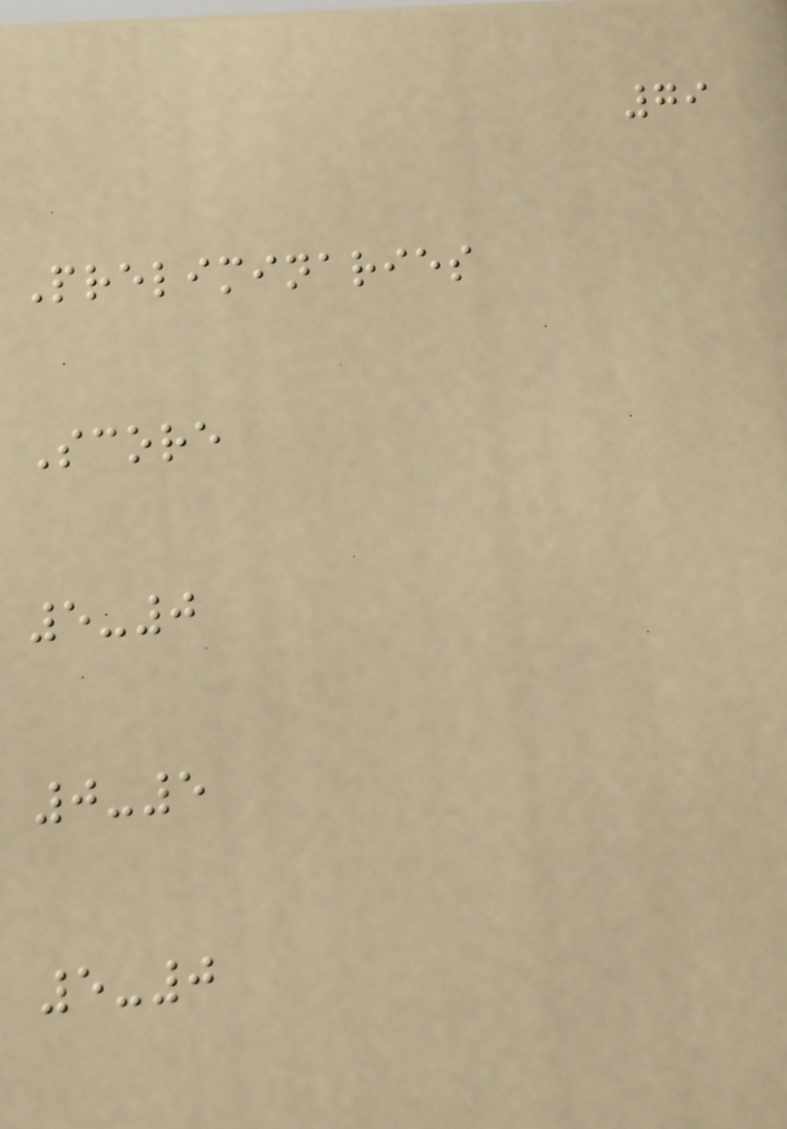79
Preliminaries
Score
5-0
0-5
5-0
